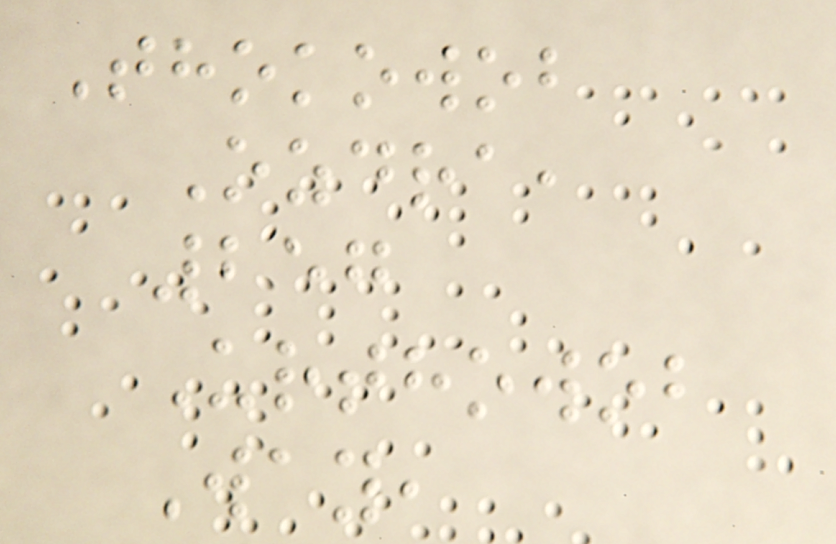Thokowob
Ozdra,
257
Urthowob
Way,
